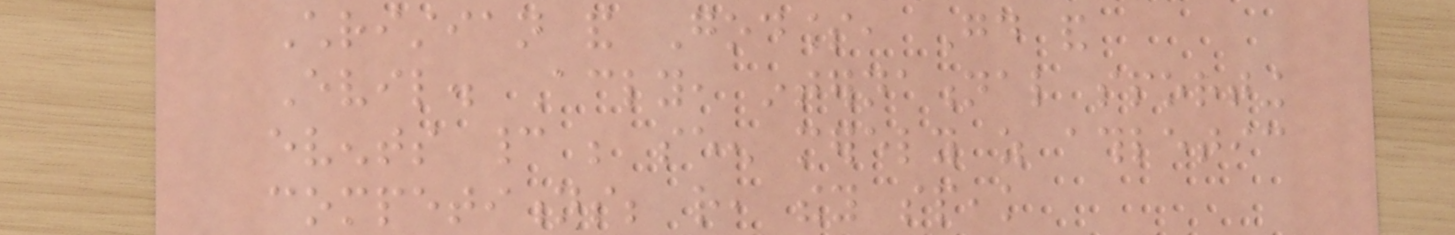Christian and Godless, Good and
Evil. Accordingly, international sporting
events cannot be seen merely as athletic
competitions; rather, they speak
